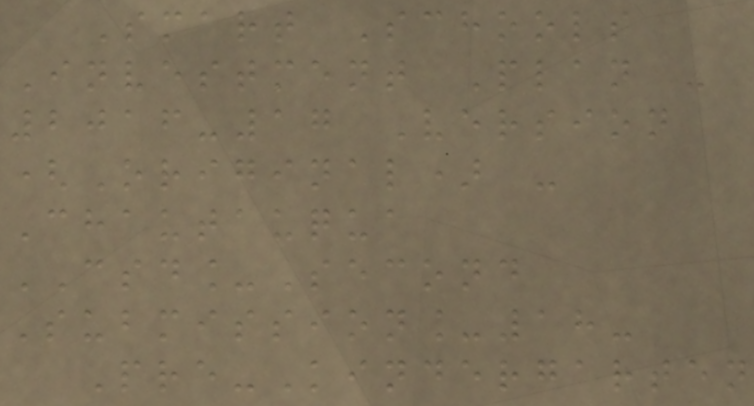Smart Schools
Investment Plan -
2016-17 Version
(Original) -
Chautauqua
CSD_Second
Submission_18-
Pre-Kindergarten
